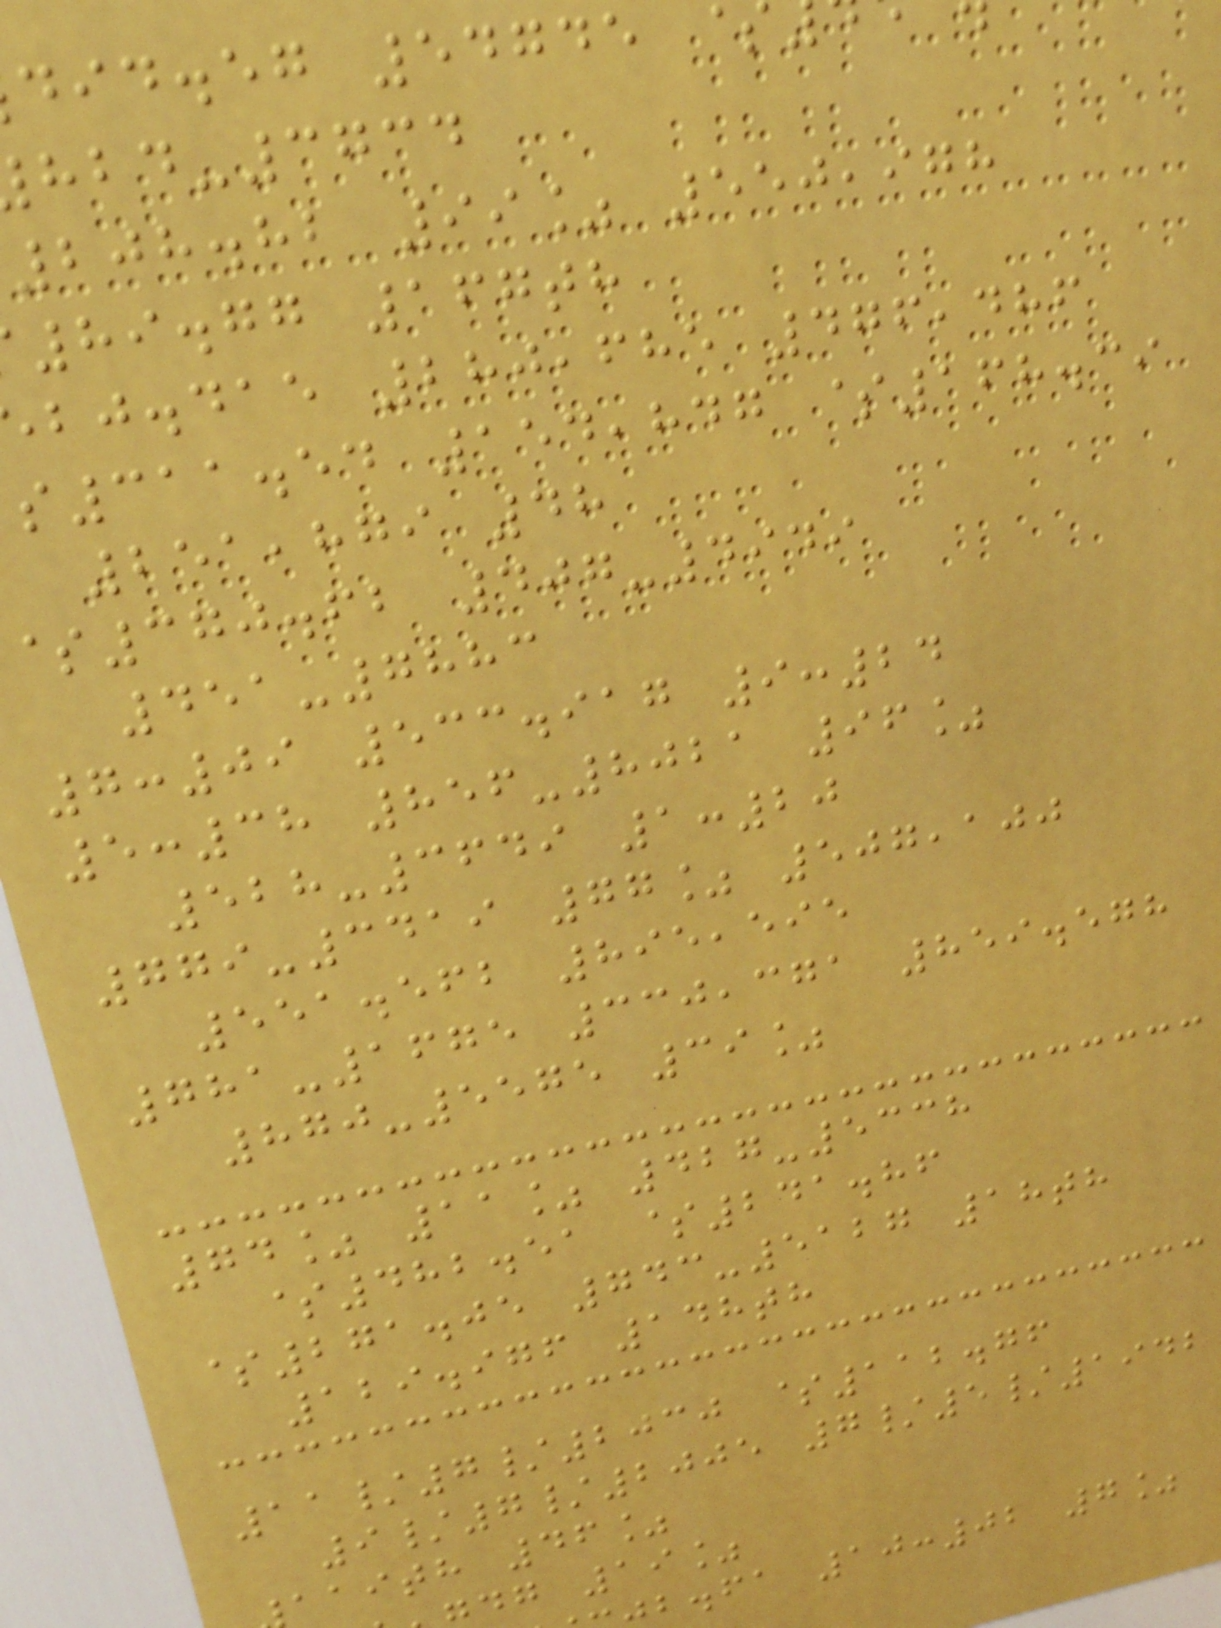did.eg 54745
-3734
208.82 99% 550,978
89.77 167th
bj.dae 280,685 476,486
311.54 154,847 $168.39
251,879 48
$370.62 407-4949
451-7883
7:09 533.917 9:24
5:38 856-8021 96%
528-3649 1:20
779-3419 77% 507,100
551.562 895,595
781-1675 330,371 859.578
870-5575 39%
74% 11% 427-5338
$482.51 $241.86
$271.05 743-5127 18th
129.976 148th
11/7/2030 $112.76
9/7/2005 7/5/1942
aaith 46%
dg 19%
b.fa 10:02 7%
